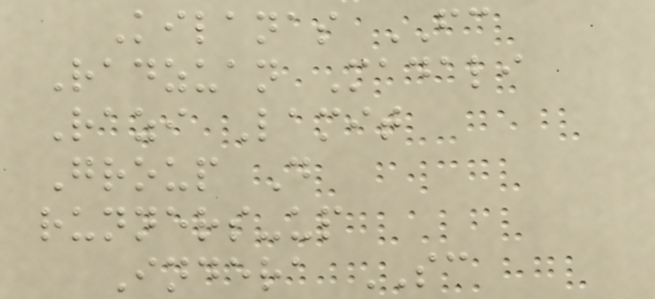Kilanas FC
Radzuan Madali
Razi Lamit
Group D
runners-up
Indera SC
